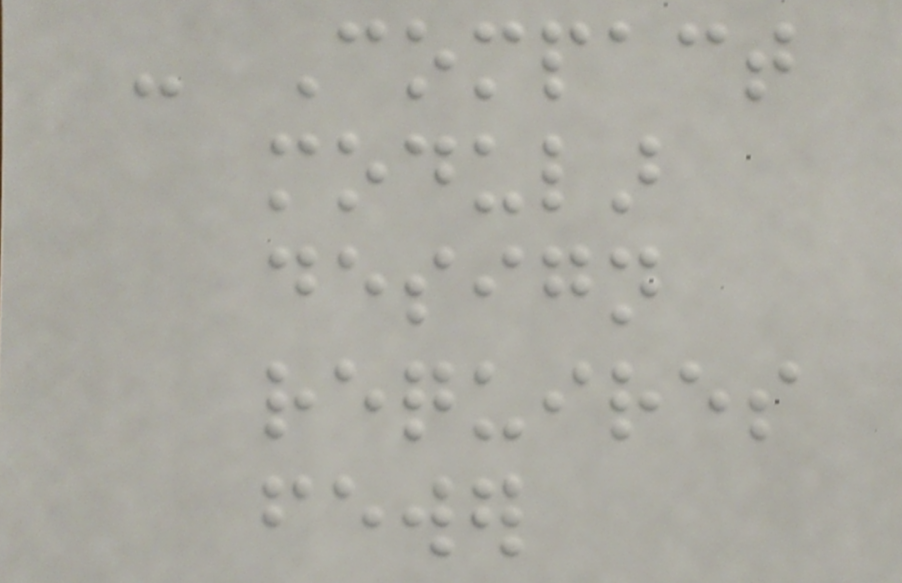- Compact
modular
design
requires
fewer
